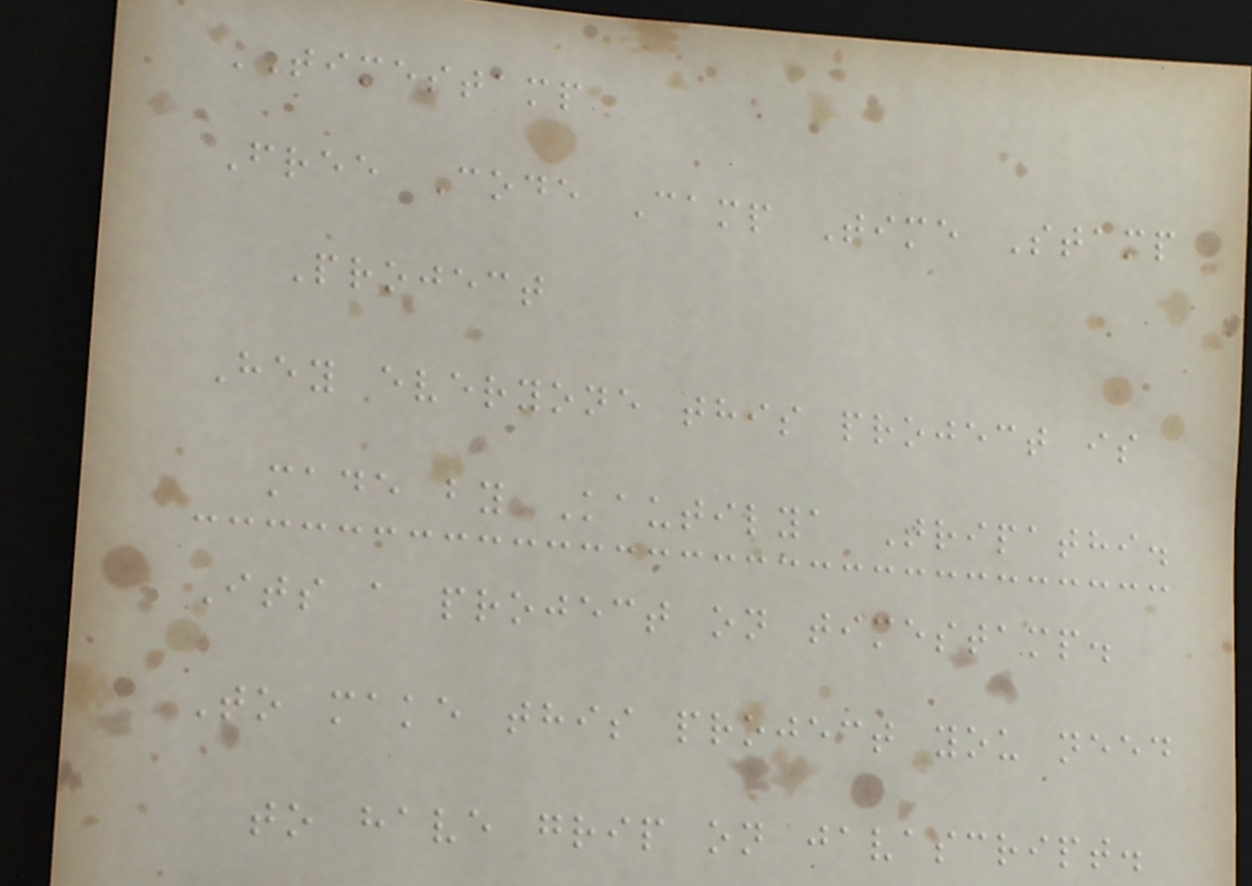TIMESTAMP
Free Code Camp Time Stamp
Project
Hey everyone this project is
made by Kautilya Tripathi.
Its a project on timestamp.
To make this project you need
to have grip on javascript.
